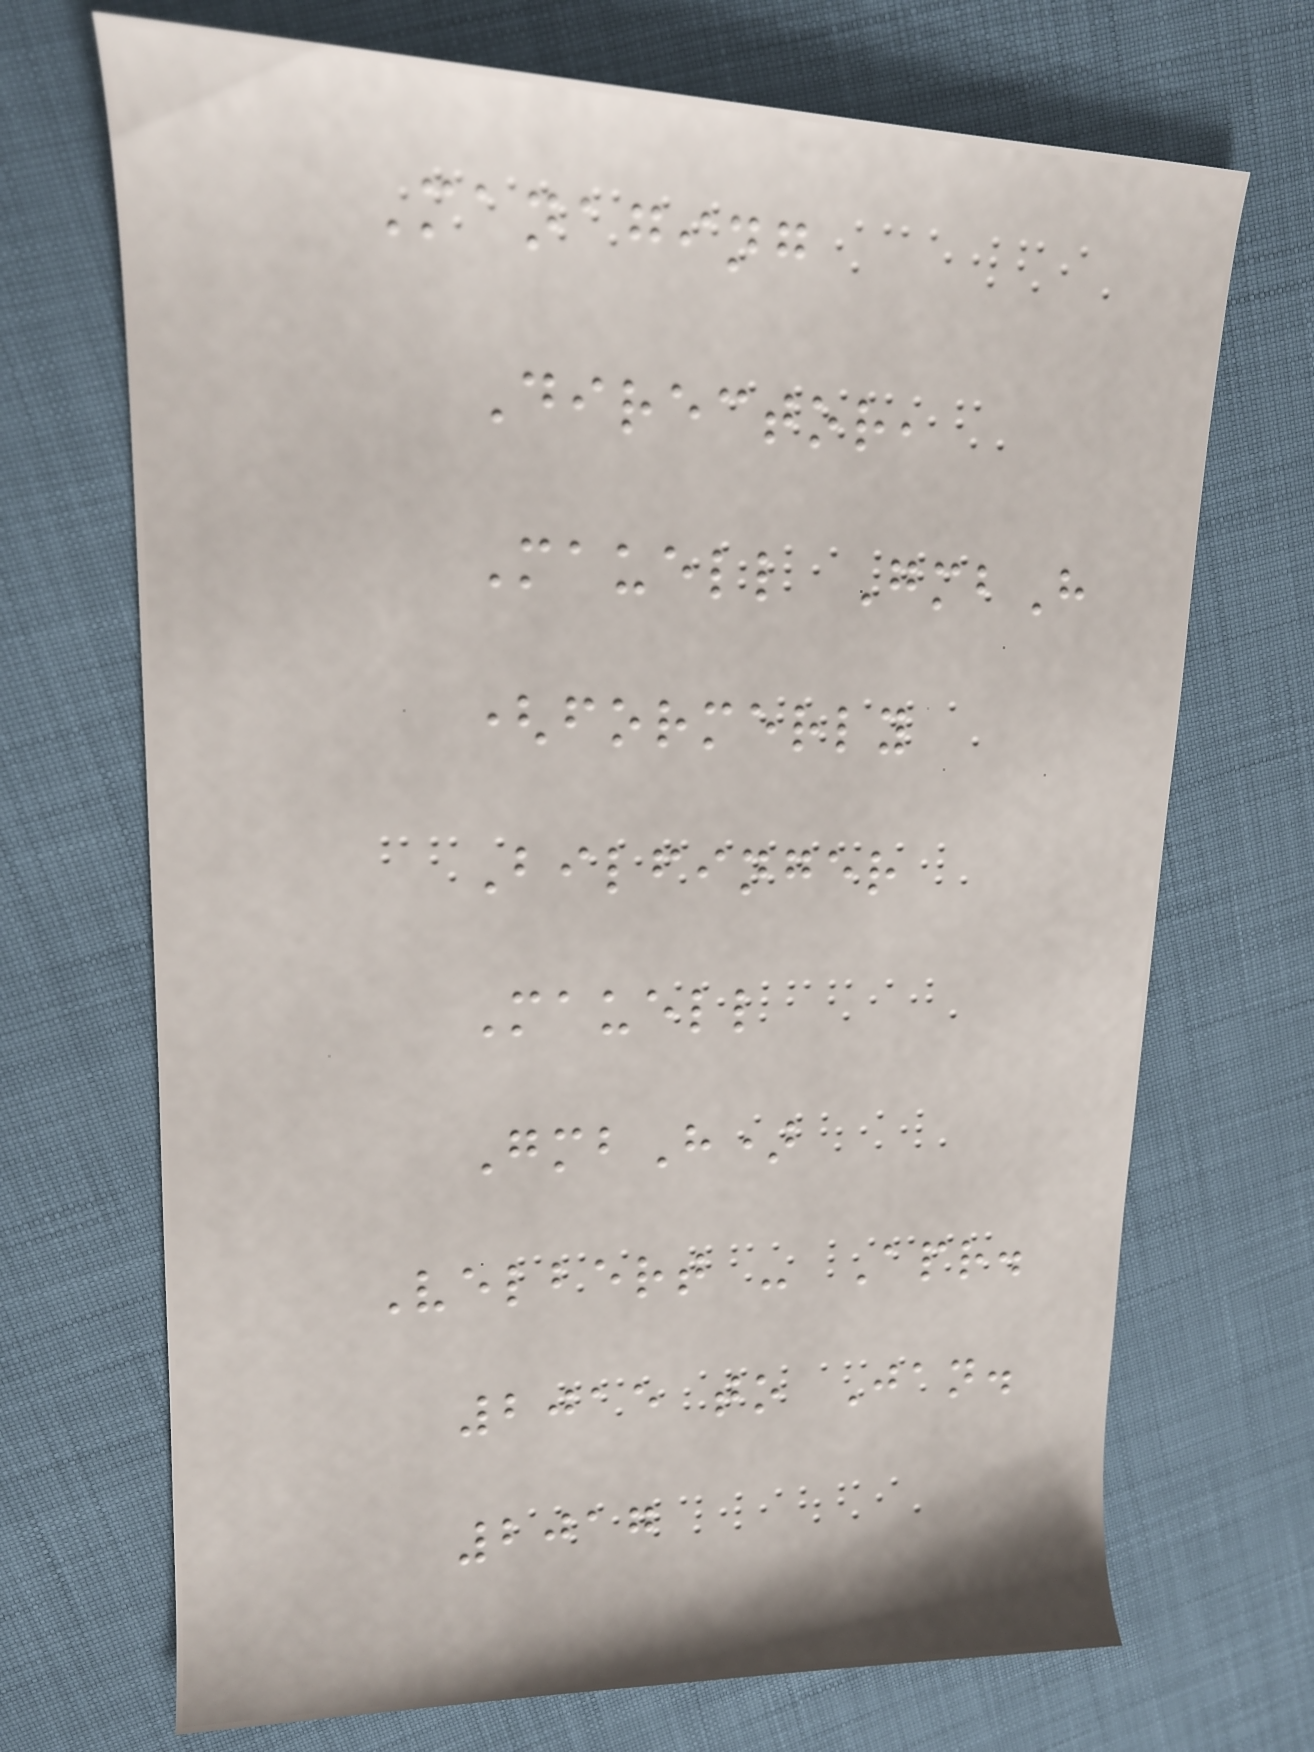Managing
Director,
Mauell GmbH
(formerly
Bilfinger
Mauell
GmbH)
Velbert - Apr.
2015 to Jan.
2017
